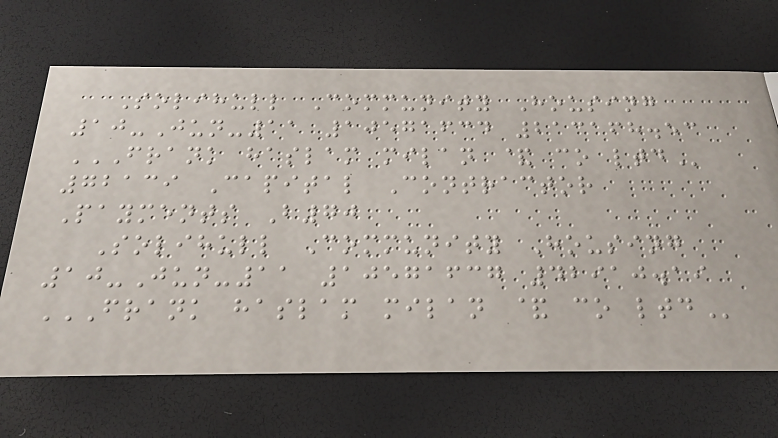Solihull Community Housing
10-Jun-11 10571634 213168.53
FRANK HASLAM MILAN & CO LTD
72139 Capital Contractor
Payments B70
Solihull Community Housing
10-Jun-11 10571637 42910.19
FRANK HASLAM MILAN & CO LTD
